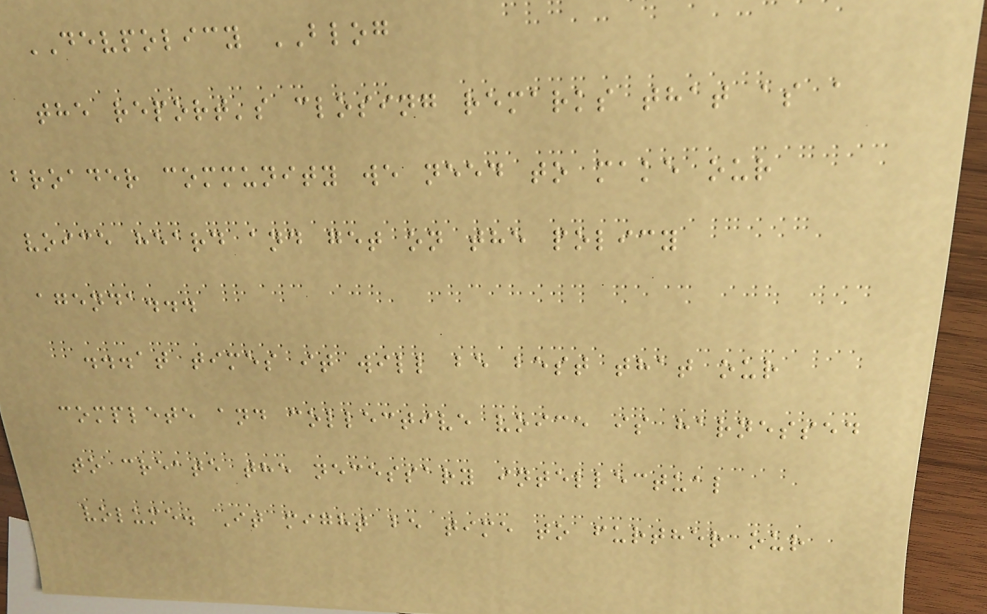DEVPOLICY BLOG
the report's closing remarks that as a
broader community we need to make our
voice heard and get on the policy
agenda...
...at times it will be best that our
complete and collective voice is harnessed
to create the necessary intellectual
volume. It might be time to further our
